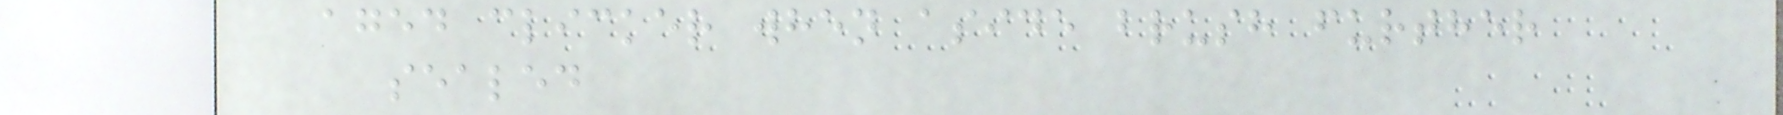aged clicker when aside brush further
sealed
